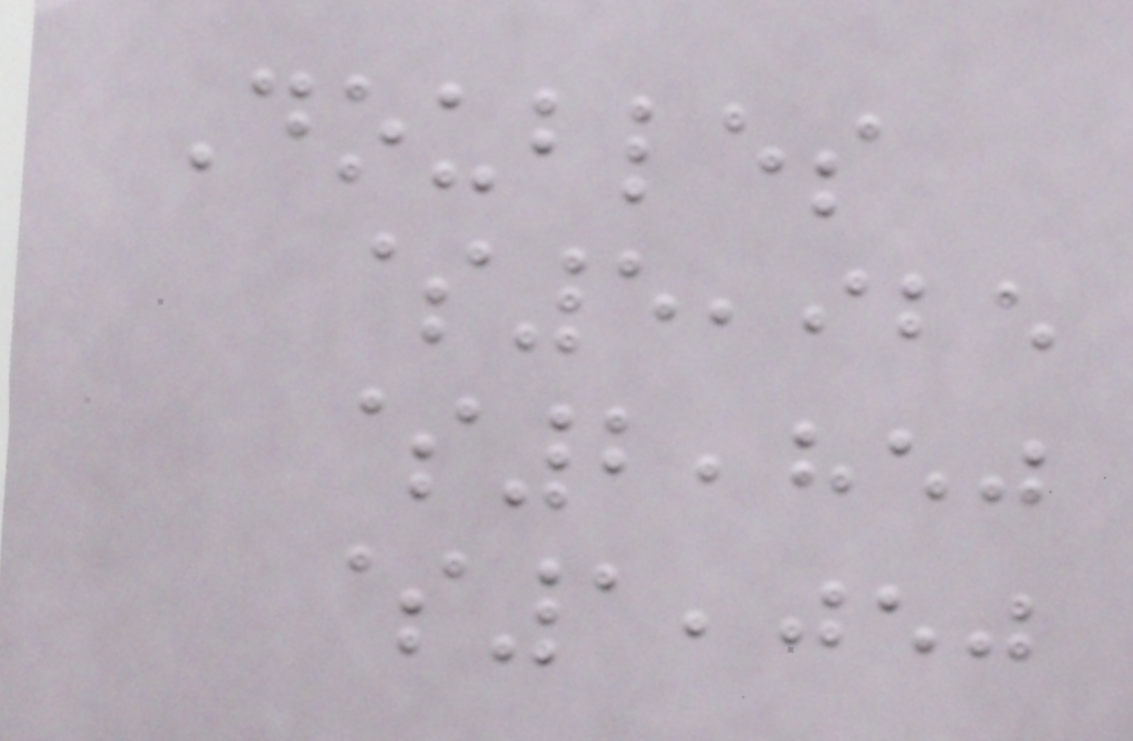Doubles
$5,925
$2,850
$1,050
